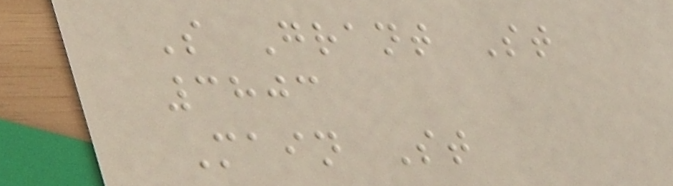S Grant St
3803
Main St
